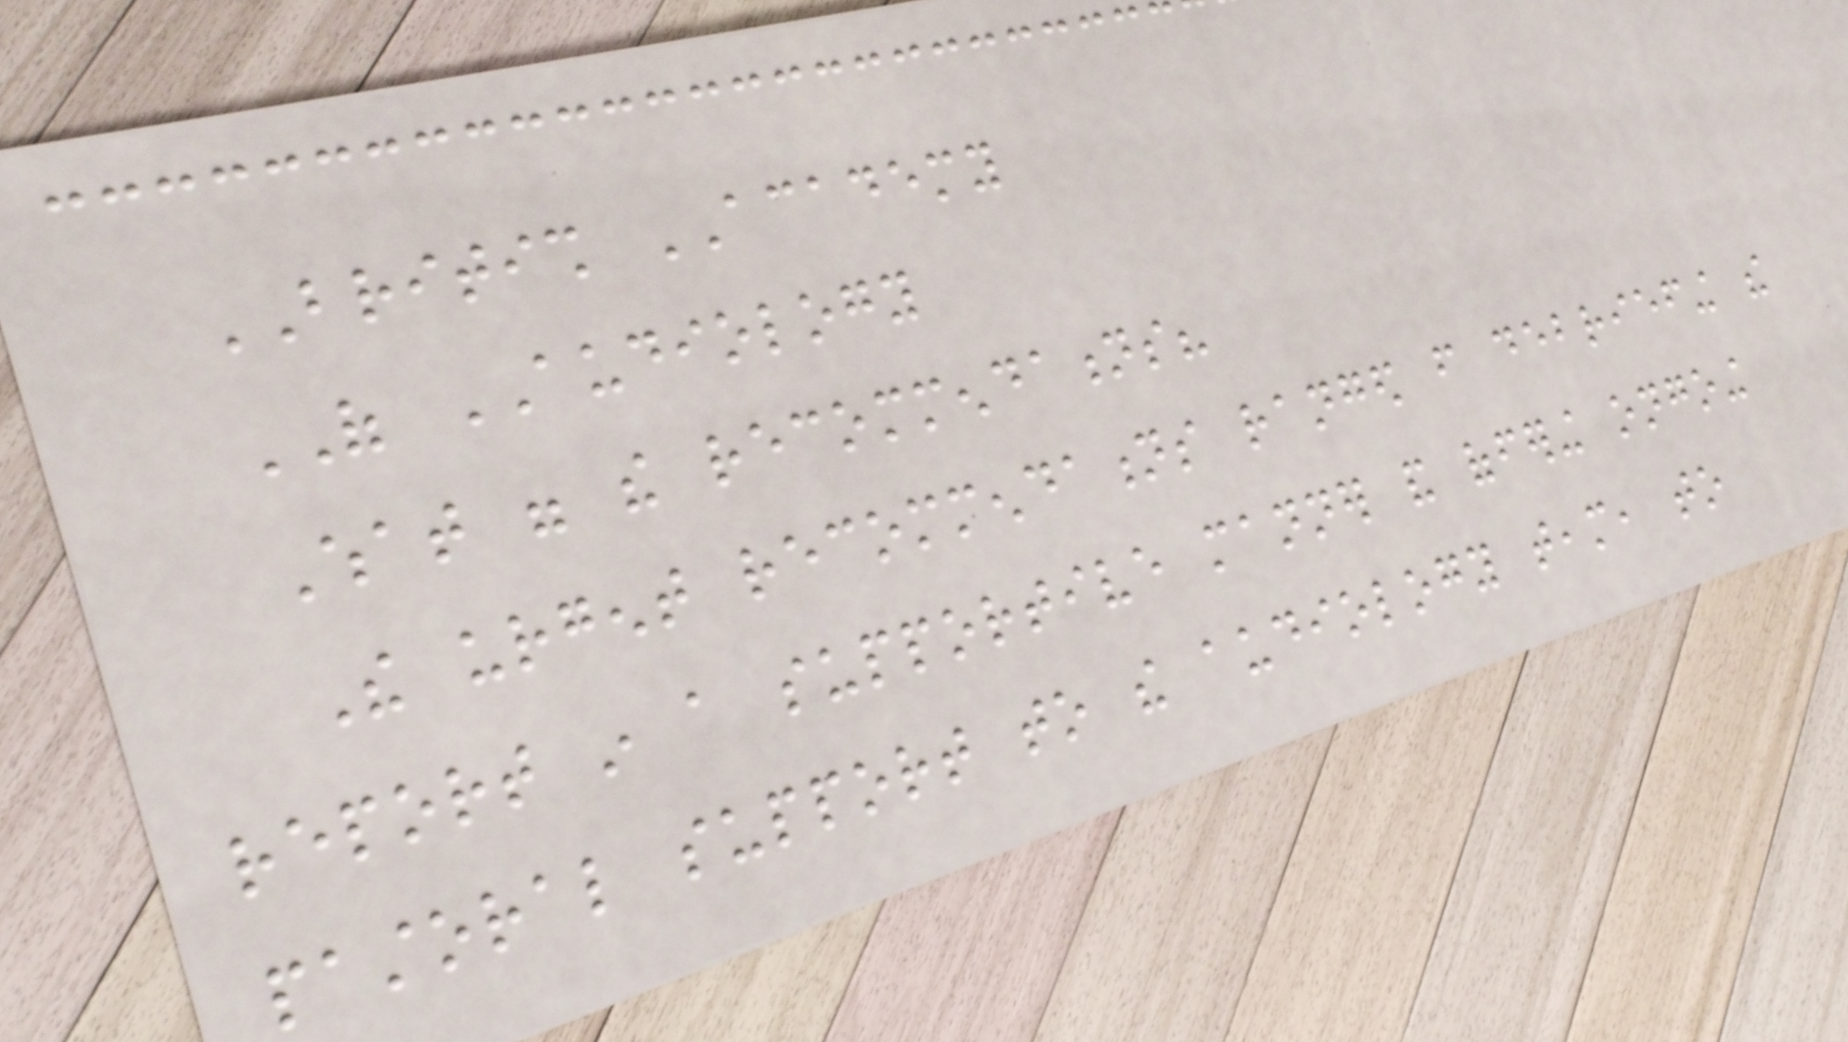BRITISH ACADEMY
OF AUDIOLOGY
What were the recommendations?
The urgent recommendations ranged from debriefing the
report in a supportive manner and offering ongoing
pastoral support to the audiology team, to
